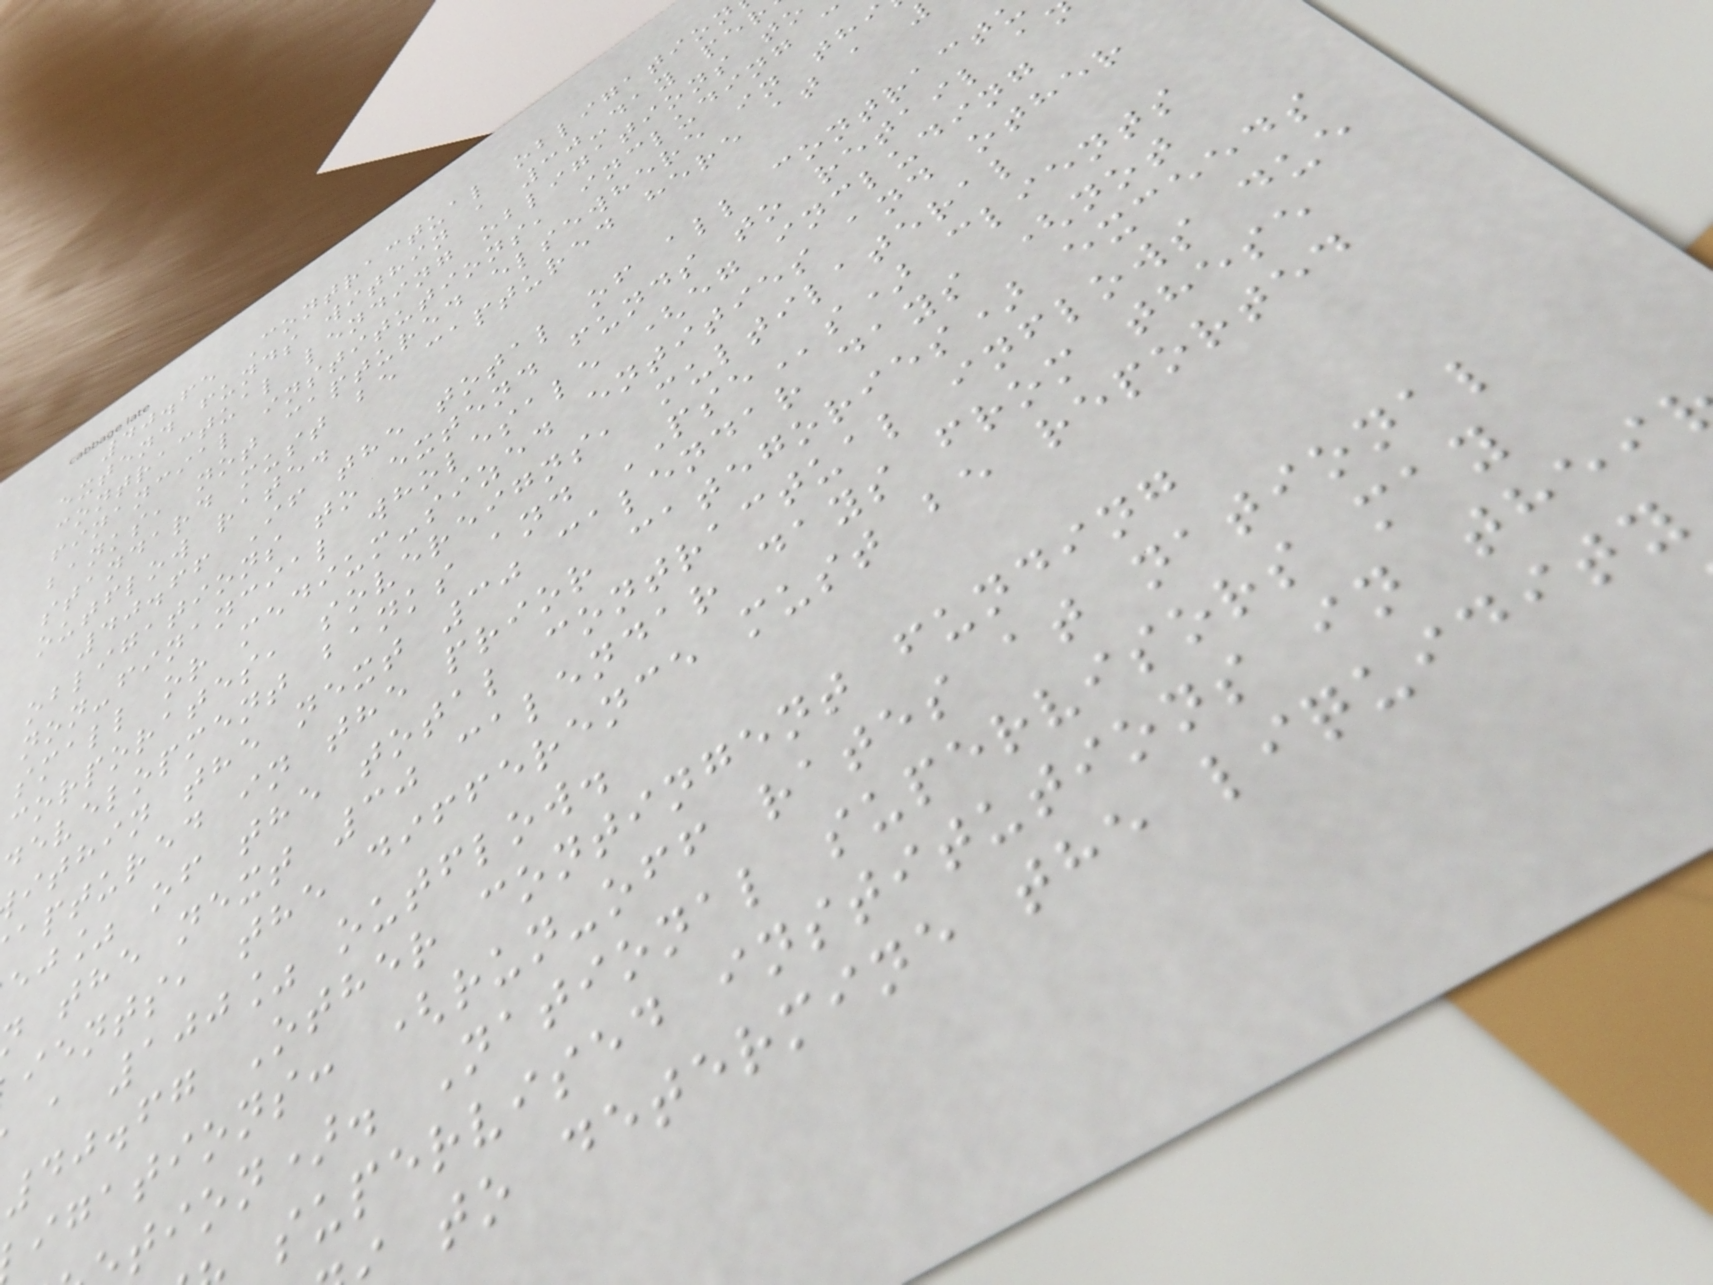40.65 Contractual obligation
extend funds within a 30-day per
contractual lending obligations to
financial institutions, including c
banks, not captured elsewhere in thi
standard must be captured here at a
outflow rate.
40.66 If the total of all contract
obligations to extend funds to retail a
non-financial wholesale (eg including
small or medium-sized entities and other
corporates, sovereigns, multilateral
development banks and PSEs) clients
ithin the next 30 calendar days (not
aptured in the prior categories) exceeds
ej% of the total contractual inflows due
the next 30 calendar days from these
ients, the difference must be reported
a 100% outflow.
40.67 Other contingent funding
igations: (run-off rates at national
tion). National supervisors may
supervised institutions in thei
to determine the liquidity
